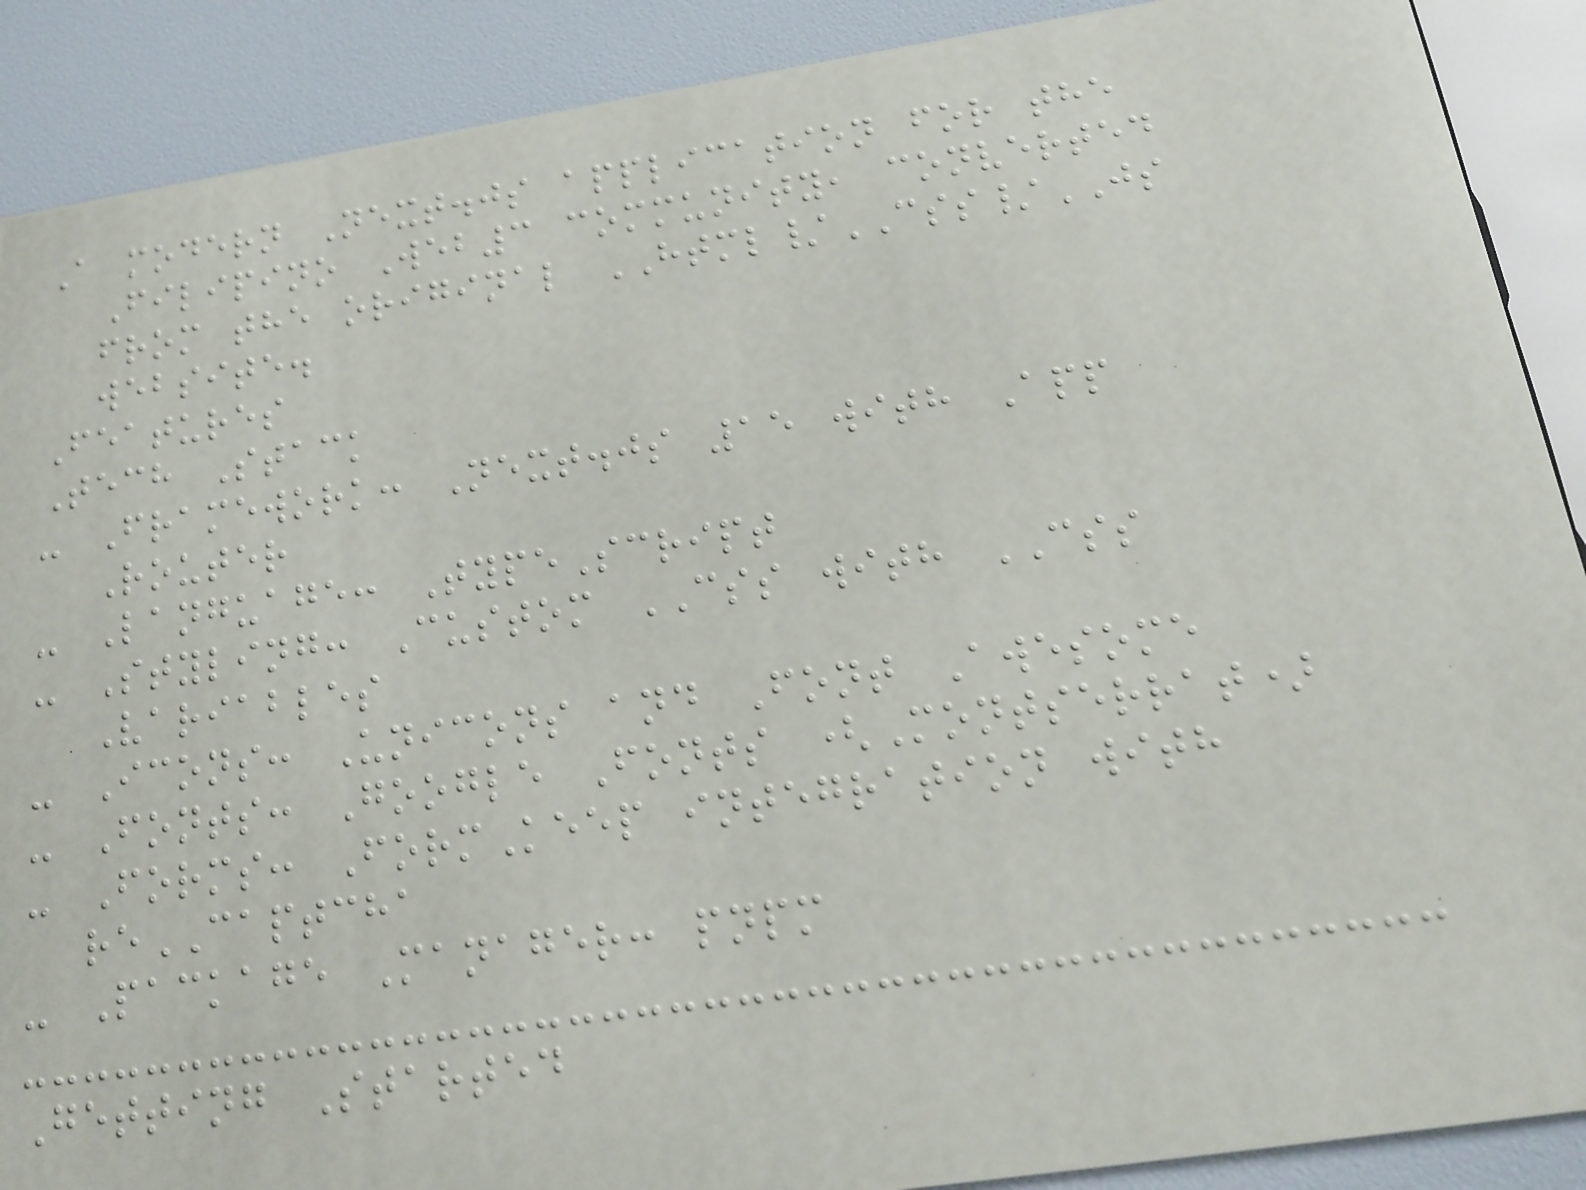A modern Next.js application for the
Filipino Web3 community, converted
from the original HTML/CSS/JS
website.
Features
Tech Stack
- Framework: Next.js 15 with App
Router
- Language: TypeScript
- Styling: Custom CSS with CSS
Variables
- Icons: Unicons and Font Awesome
- Fonts: Google Fonts (Montserrat)
- Forms: FormKeep integration with
reCAPTCHA
- Package Manager: pnpm
Getting Started
